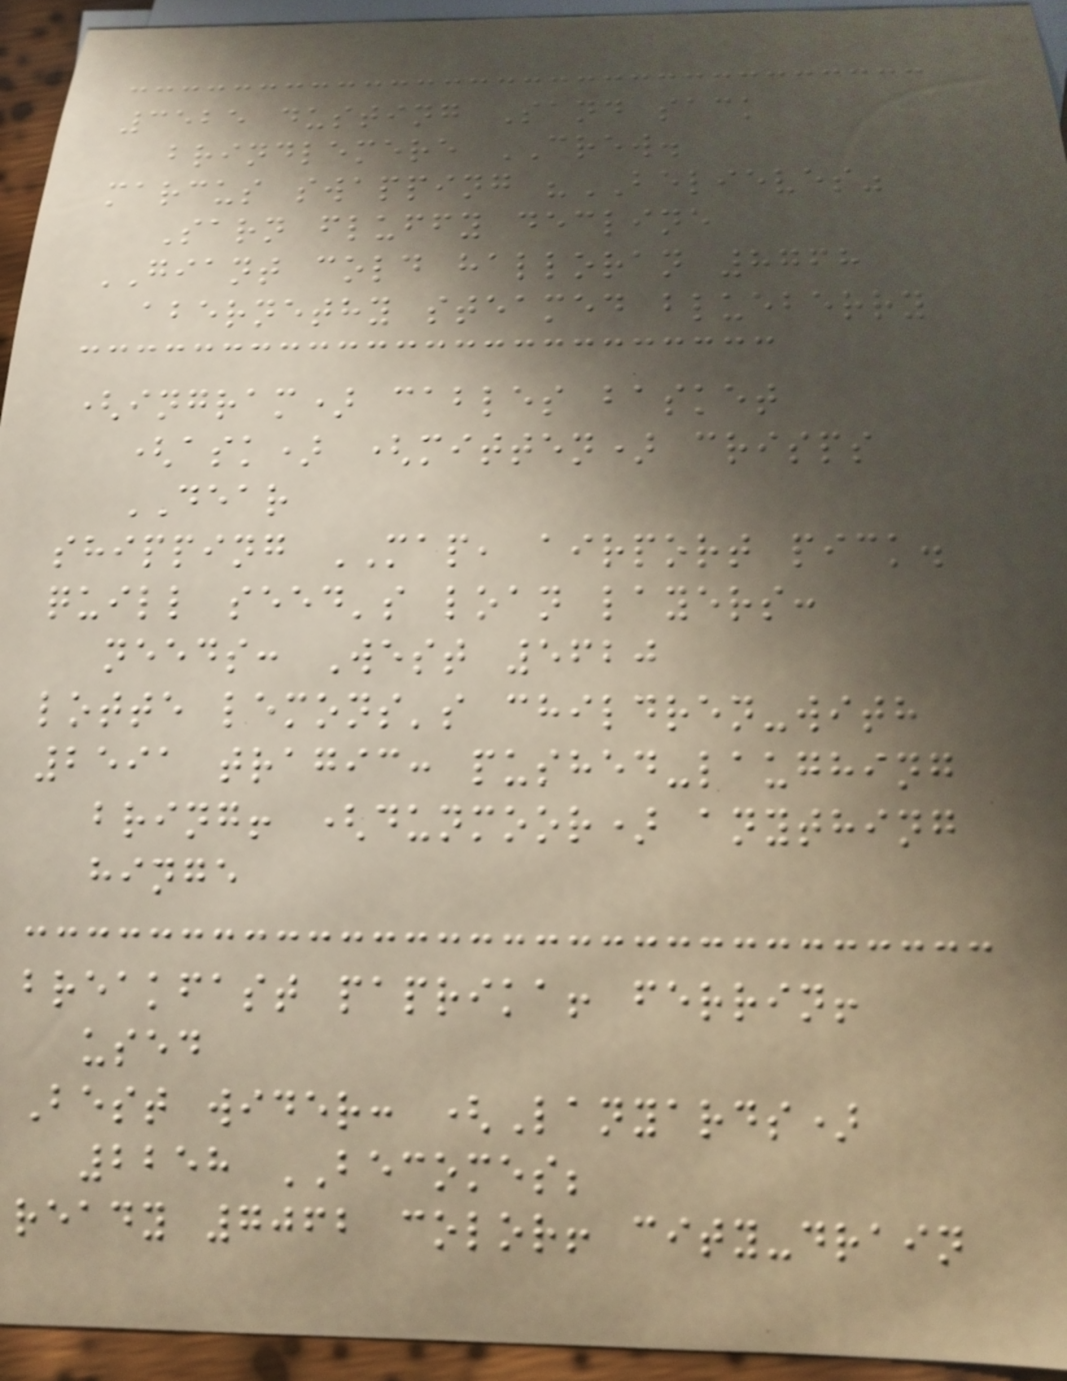3525 dusting Sand sack
brindlemere CREW.
marcus swapping "BELIEVES"
Sarn fluffy decline
GIANT cold halloran 8768
abernethy steamed blueberry
(ingram) cables basket
(ask) (mitten) crisps
DEAR
shipping MAP, airport pick.
quill seed's loan layers:
needs: West 5620
lotte lemons's children-with
2591 tragic: pushed-laughing
bring! (dunmoor) anything
hinge
breakfast paprika! ferrin!
used
Best wider: (Lanyards)
2258 BECOMES;
ready 7062 color! city-drain
